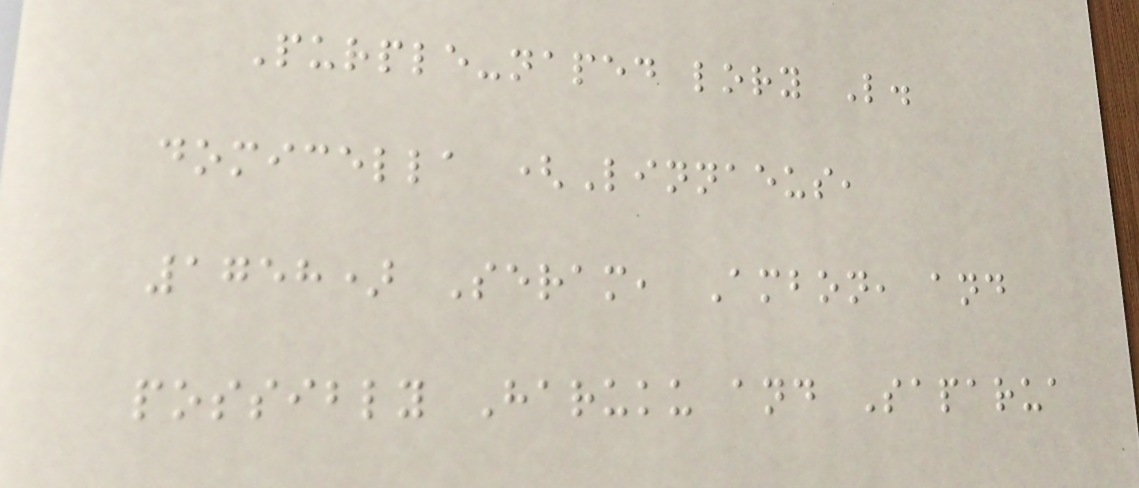Purple-naped lory L.
domicella (Linnaeus,
1758) Seram, Ambon, and
possibly Haruku and Saparua
